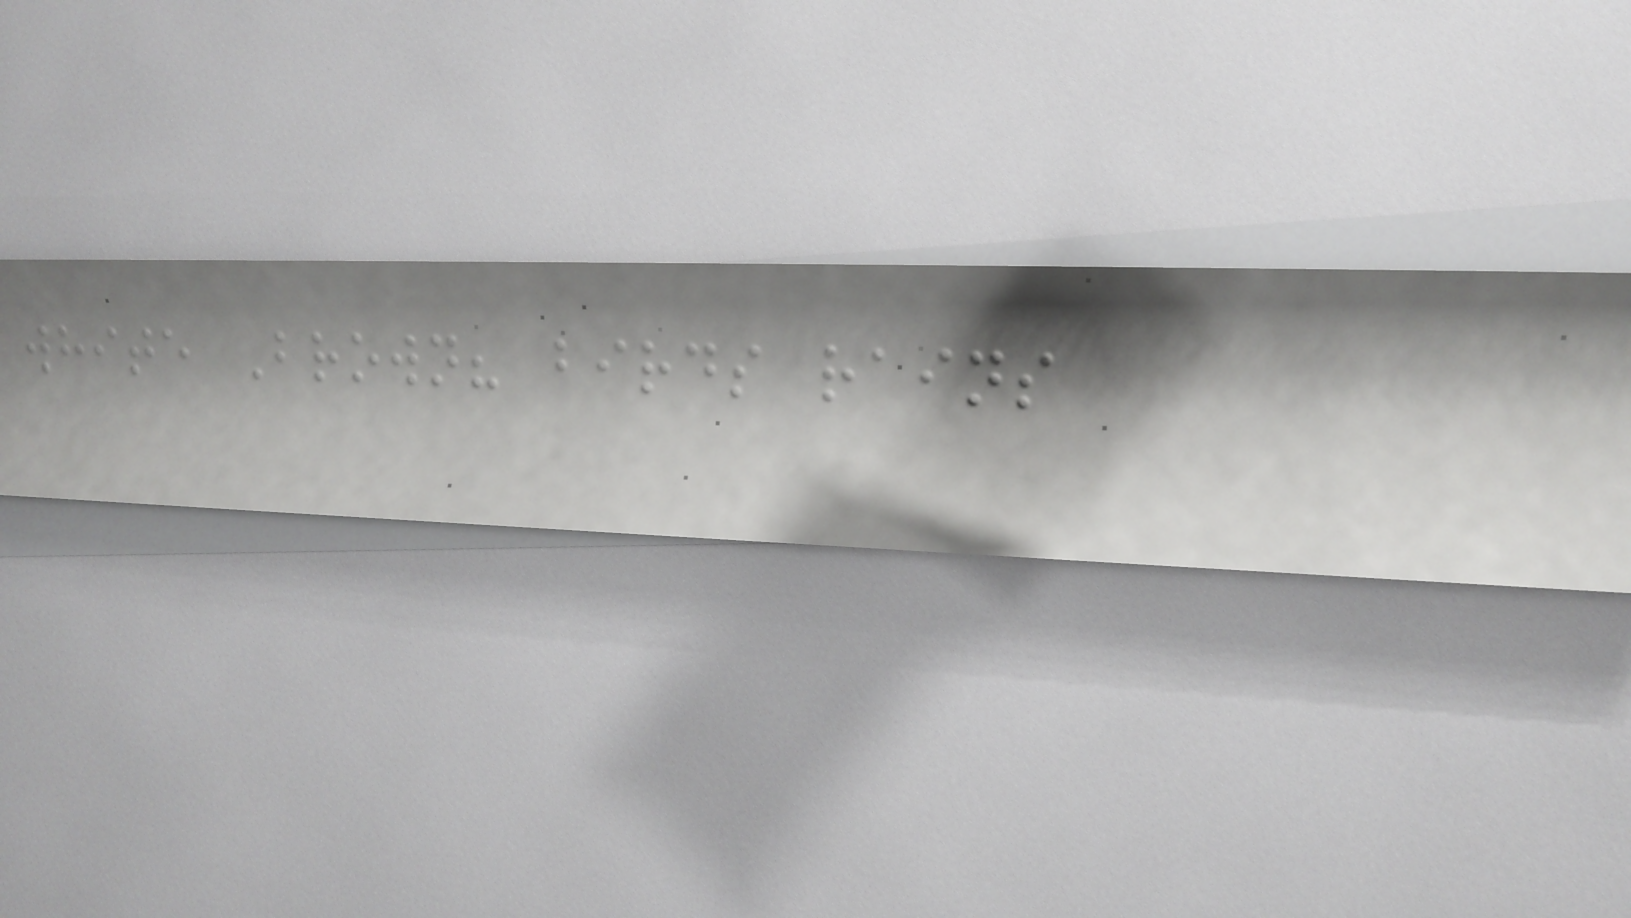white Brown? birds rains
